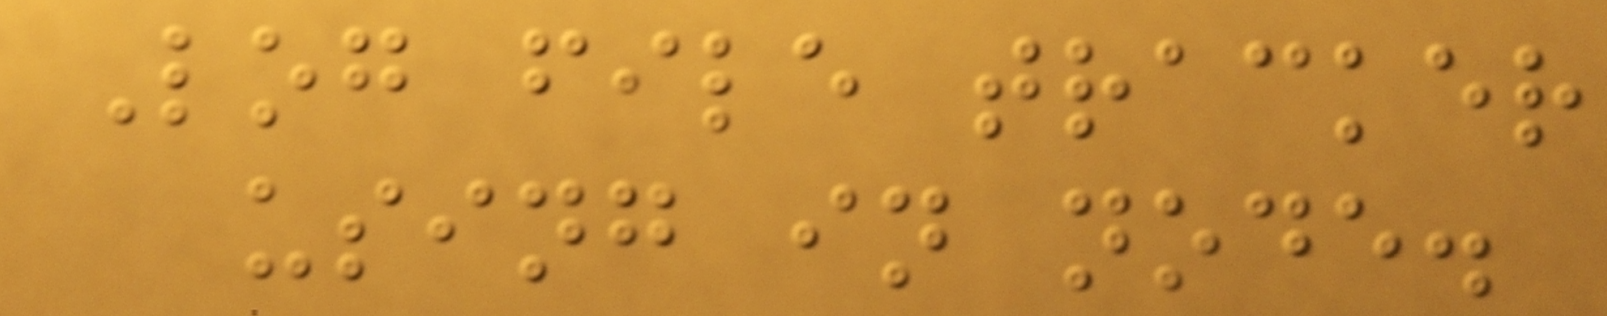Log file tracker
using in node.
